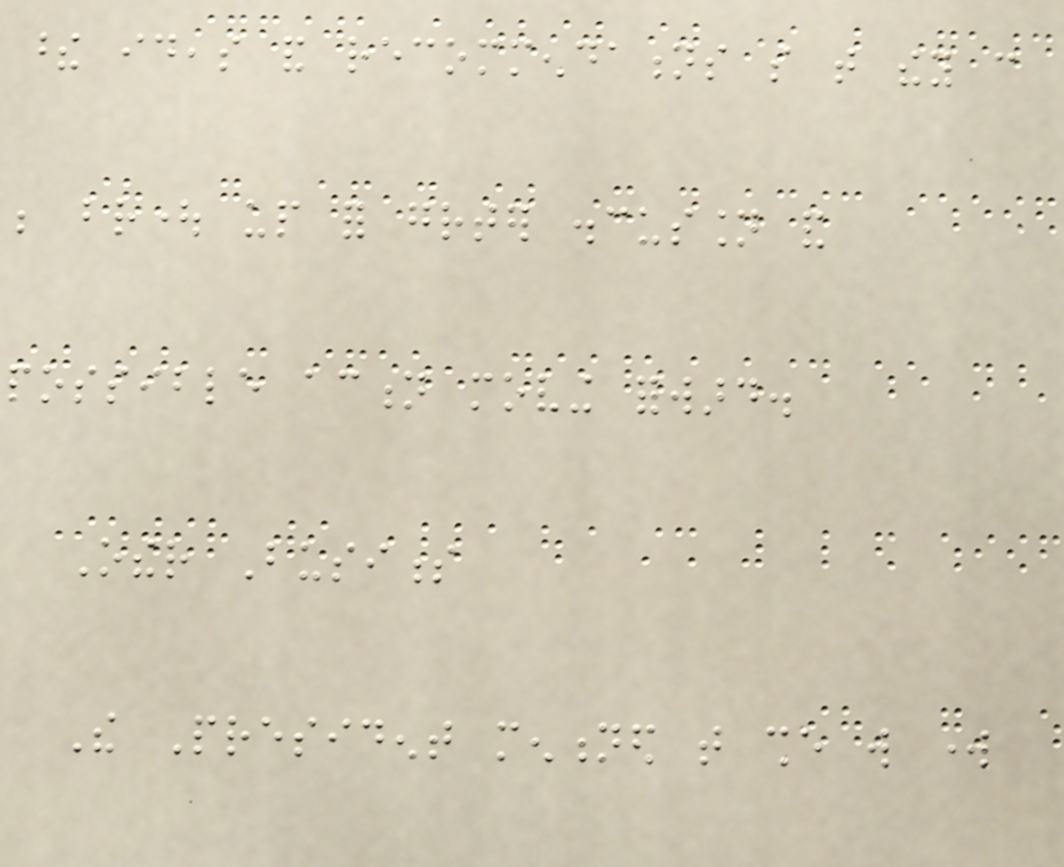these ideas and recommendations so that they can
be brought up for greater discussion and
possible action moving forward.
Other Business
The President mentioned that she will work
